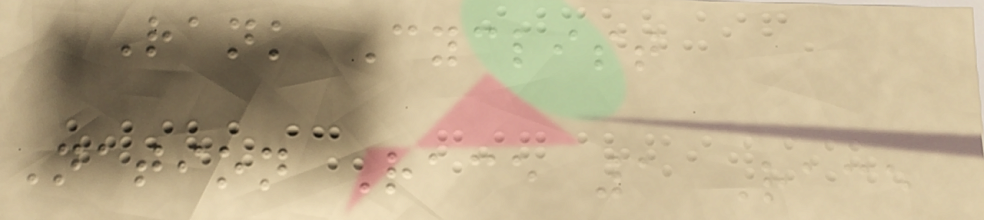Rank Cyclist
Nation Race 1 Race
